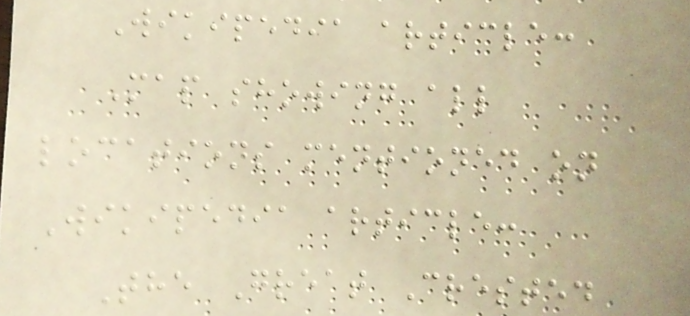Wikipedia article:
Map showing all
locations mentioned on
Wikipedia article:
The Great Crested
